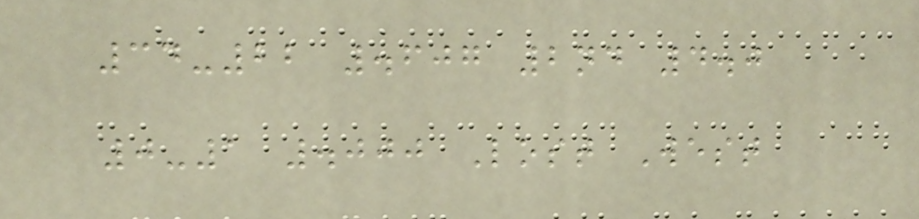34-22 .607 2nd 4.0
0-1 .000 Lost West
